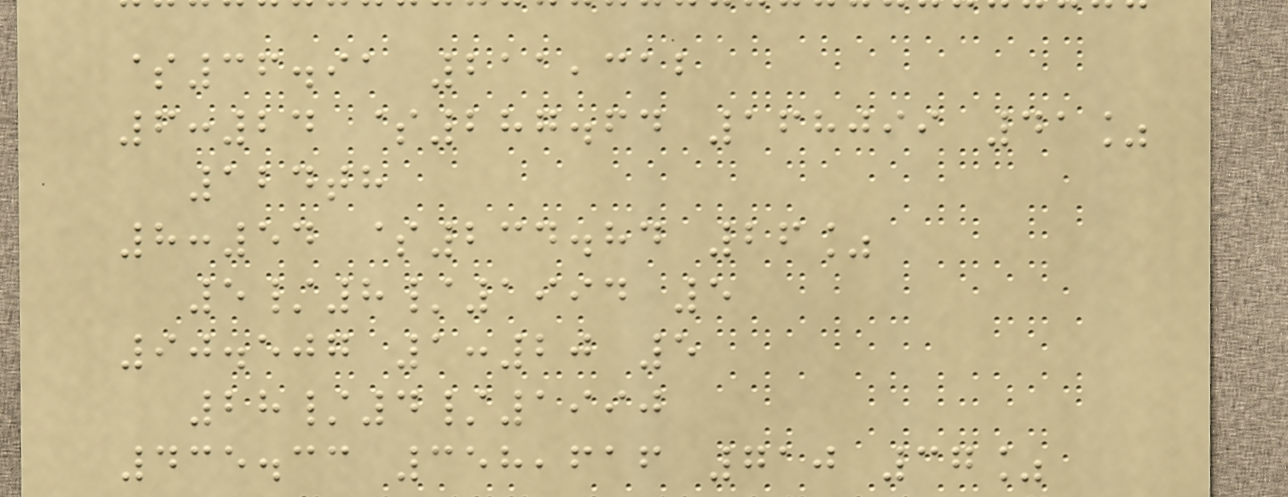$36.91 211,312
6:24 $287.64 168099 41%
124th
8:54 $234.84 26%
5/8/1994 5
90.507 1:20 5
28/4/1990
435.33 358,616 710 37%
